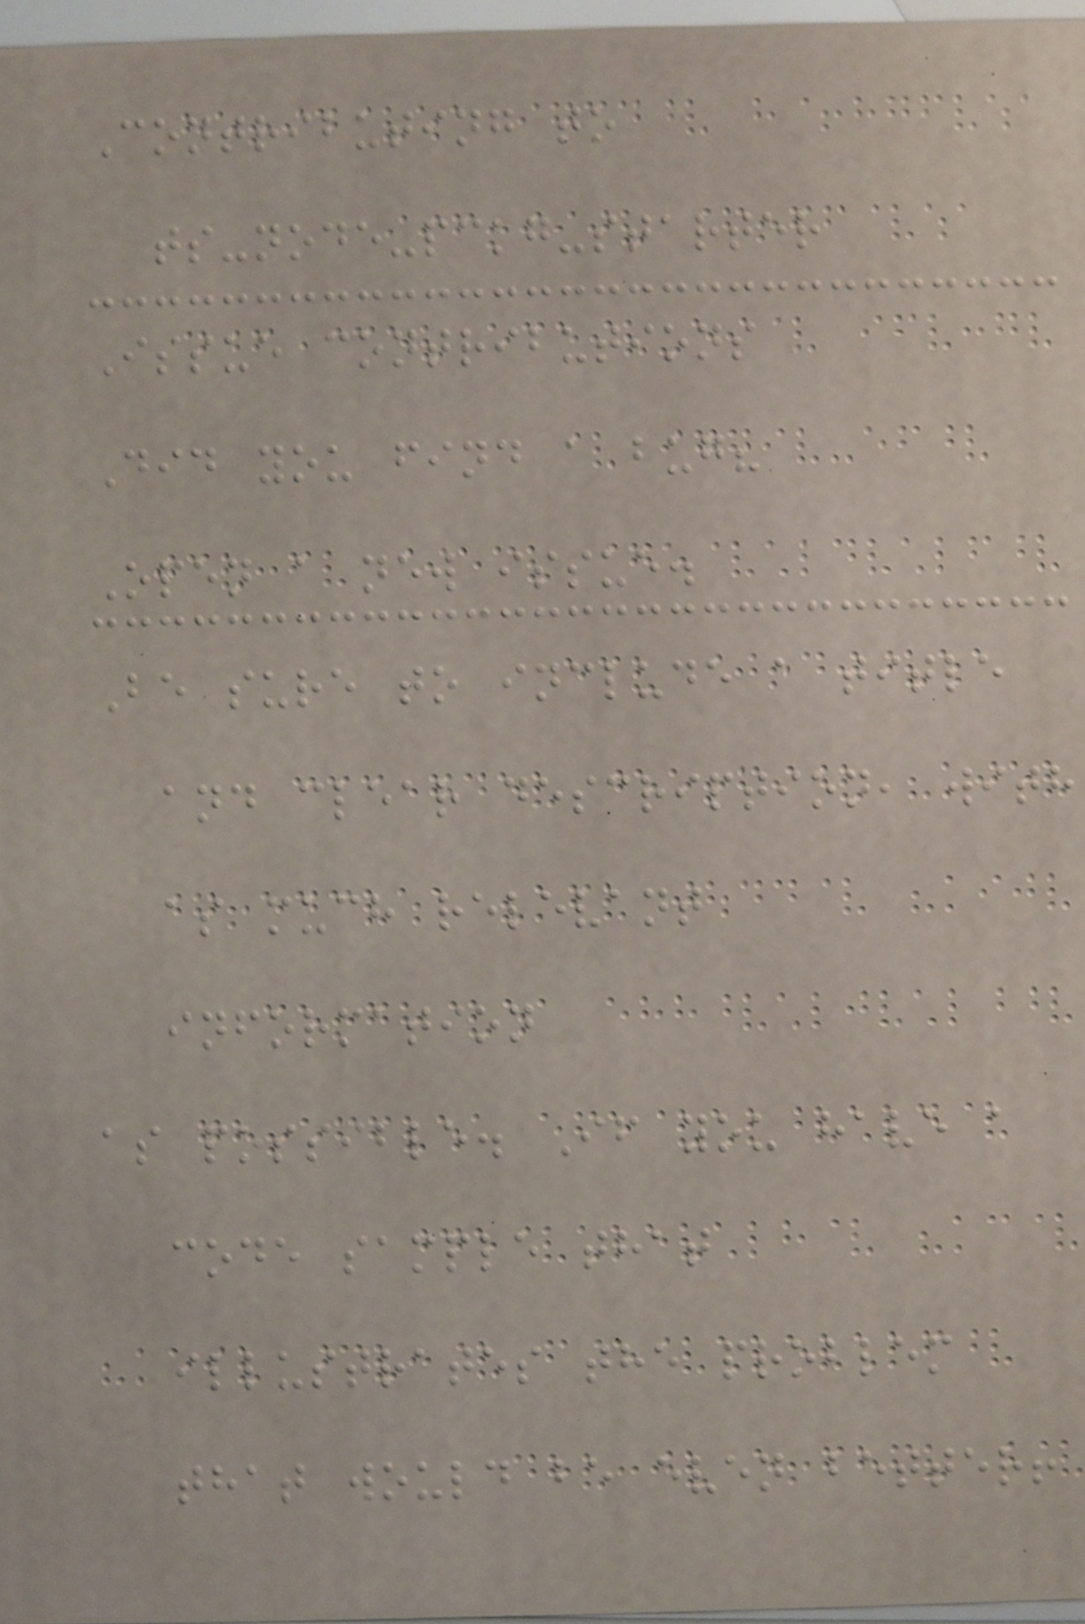Contributing to
ts-node-pckg-starter
Issue contributions
Did you find a bug?
Open a new issue.
Be sure to include a title
and clear description, with
as much relevant
information
as possible. If you have a
code sample that
illustrates the problem
that would be even better!
